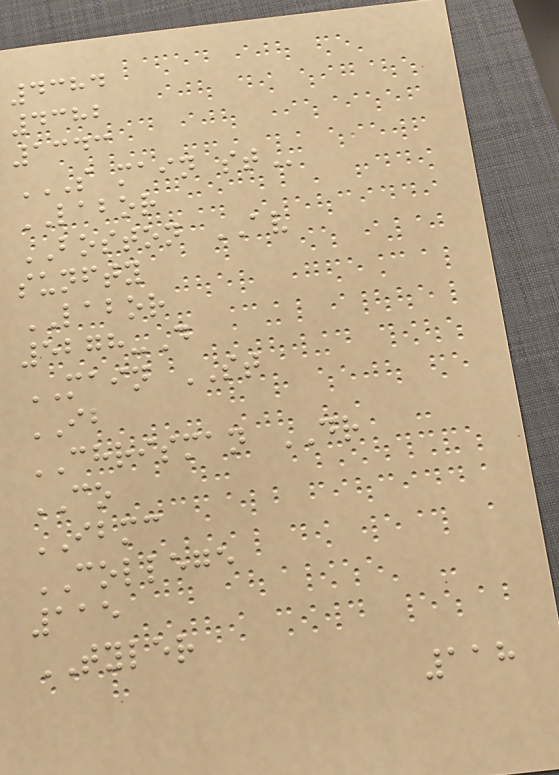4384
4382
1343
S MAIN ST
LABOR
BOSTON AV
sunfty
LABOR
5278-D
MAIN ST
IB
CHRISMAN DR
CO
IBMC
COLLEGE
115
TYLER
118
